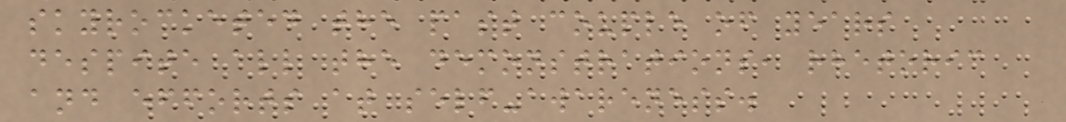skyrocketed the past couple of years
despite all the demonstrations, rhetoric
and efforts at self-awareness.
